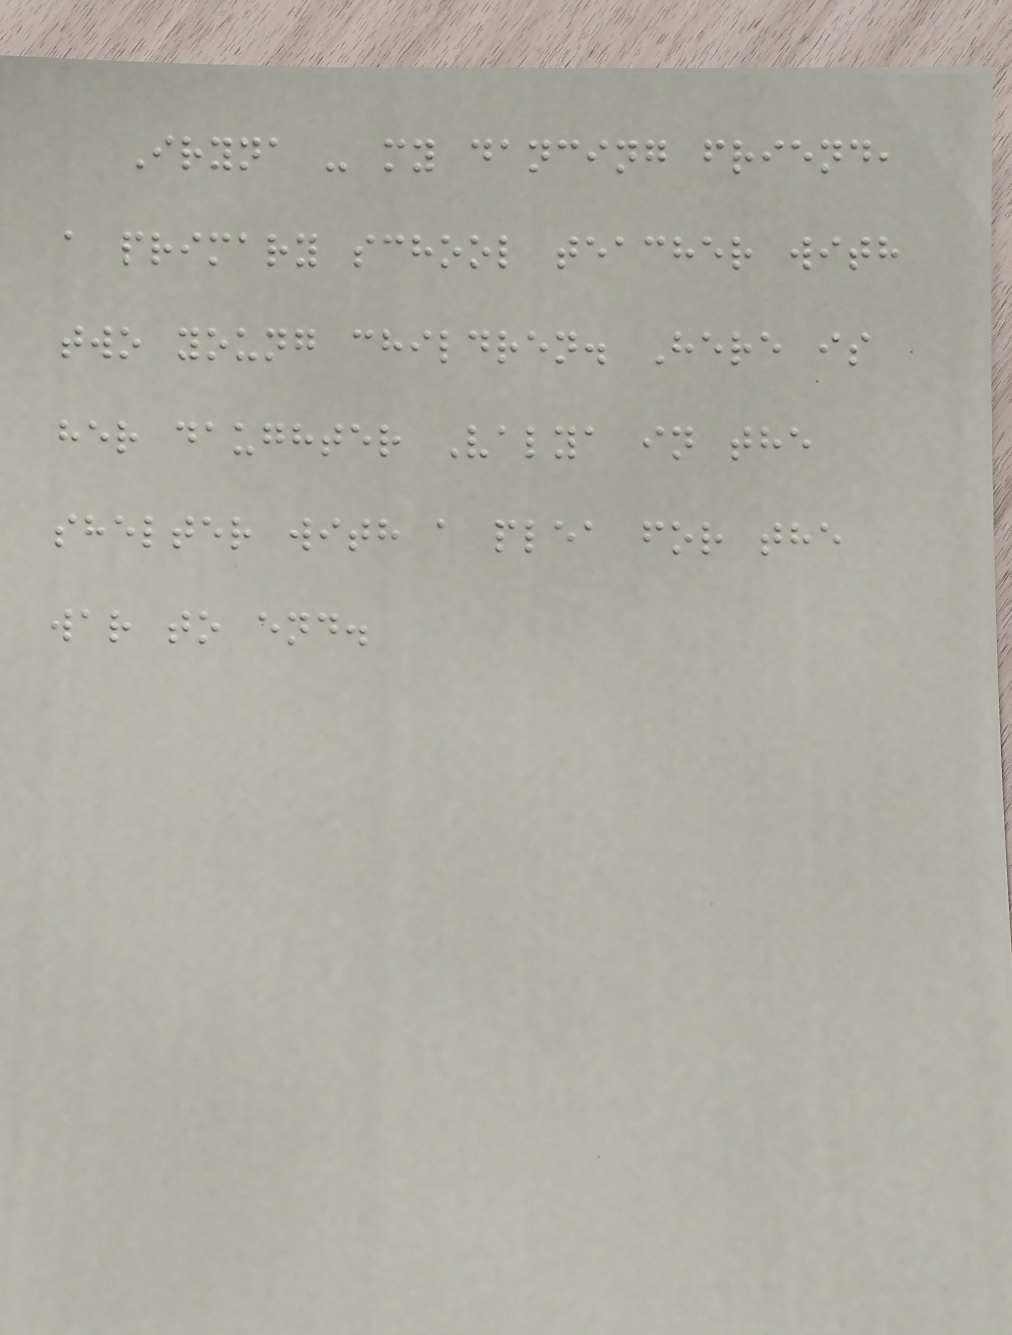Iryna - my dancing friend,
a primary school teacher with
two young children. Here is
her daughter Valya in the
shelter with a plea for the
war to end.
